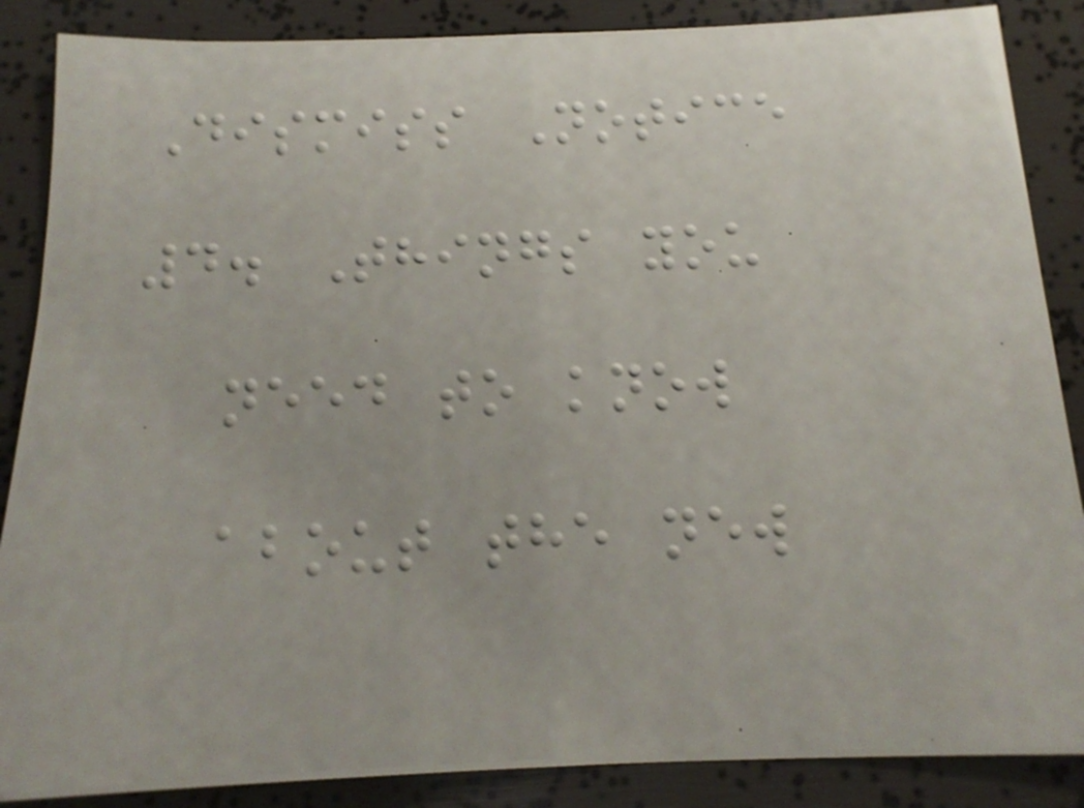Dismiss Notice
4. Things you
need to know
about the new
